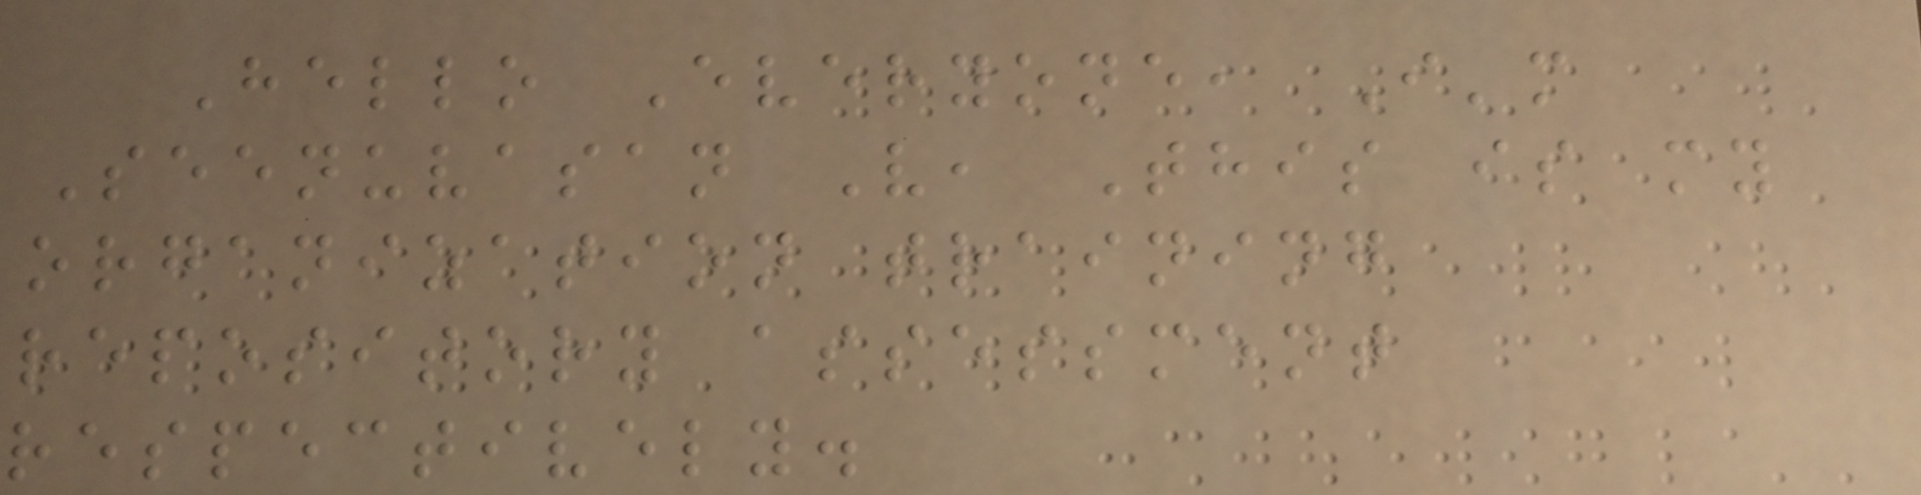Hello Everyone, I'm
Seenuvasan V, This is my
organization training
repository assessment
respectively.
